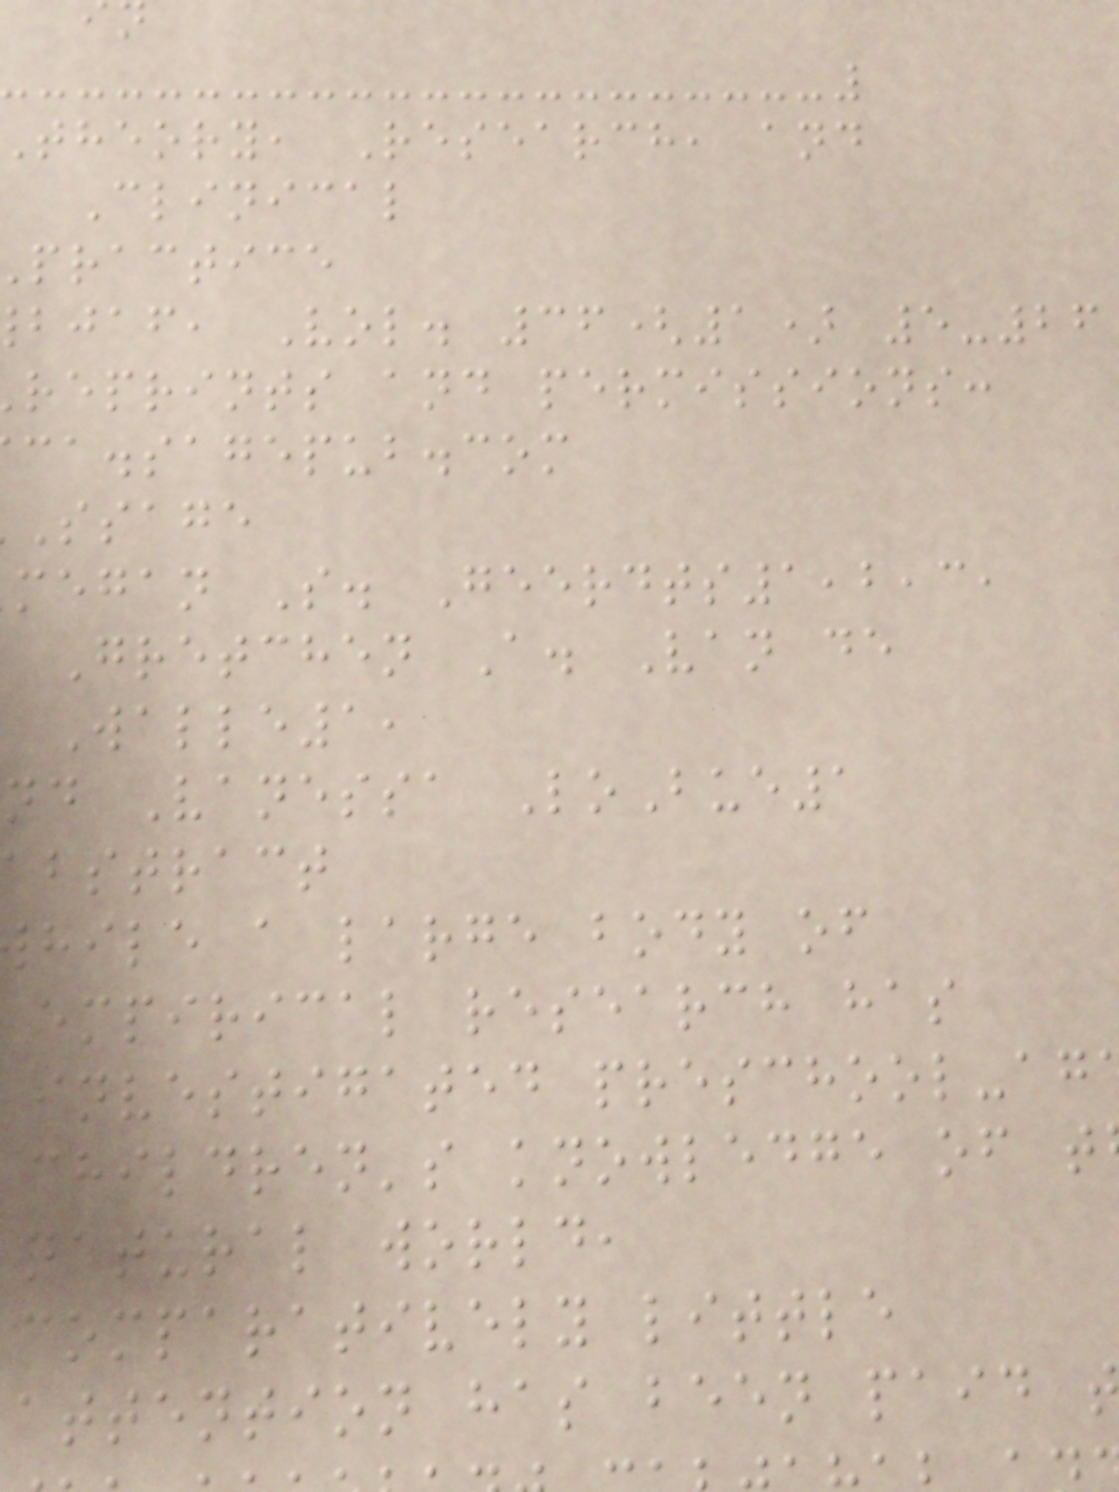theory, Research, and
Clinical
practice
bjaf, Vol. 36(1) 5-26
reprints and permissions:
ca.sagepub.com
ssage
megan S. Geerdts1,2,3,
Gretchen A. Van de
Walle1,
nd Vanessa LoBue1
bstract
hile a large body of
empirical research has
investigated preschool-ag
children's knowledge of t
natural world,
comparatively little
attention has been paid
